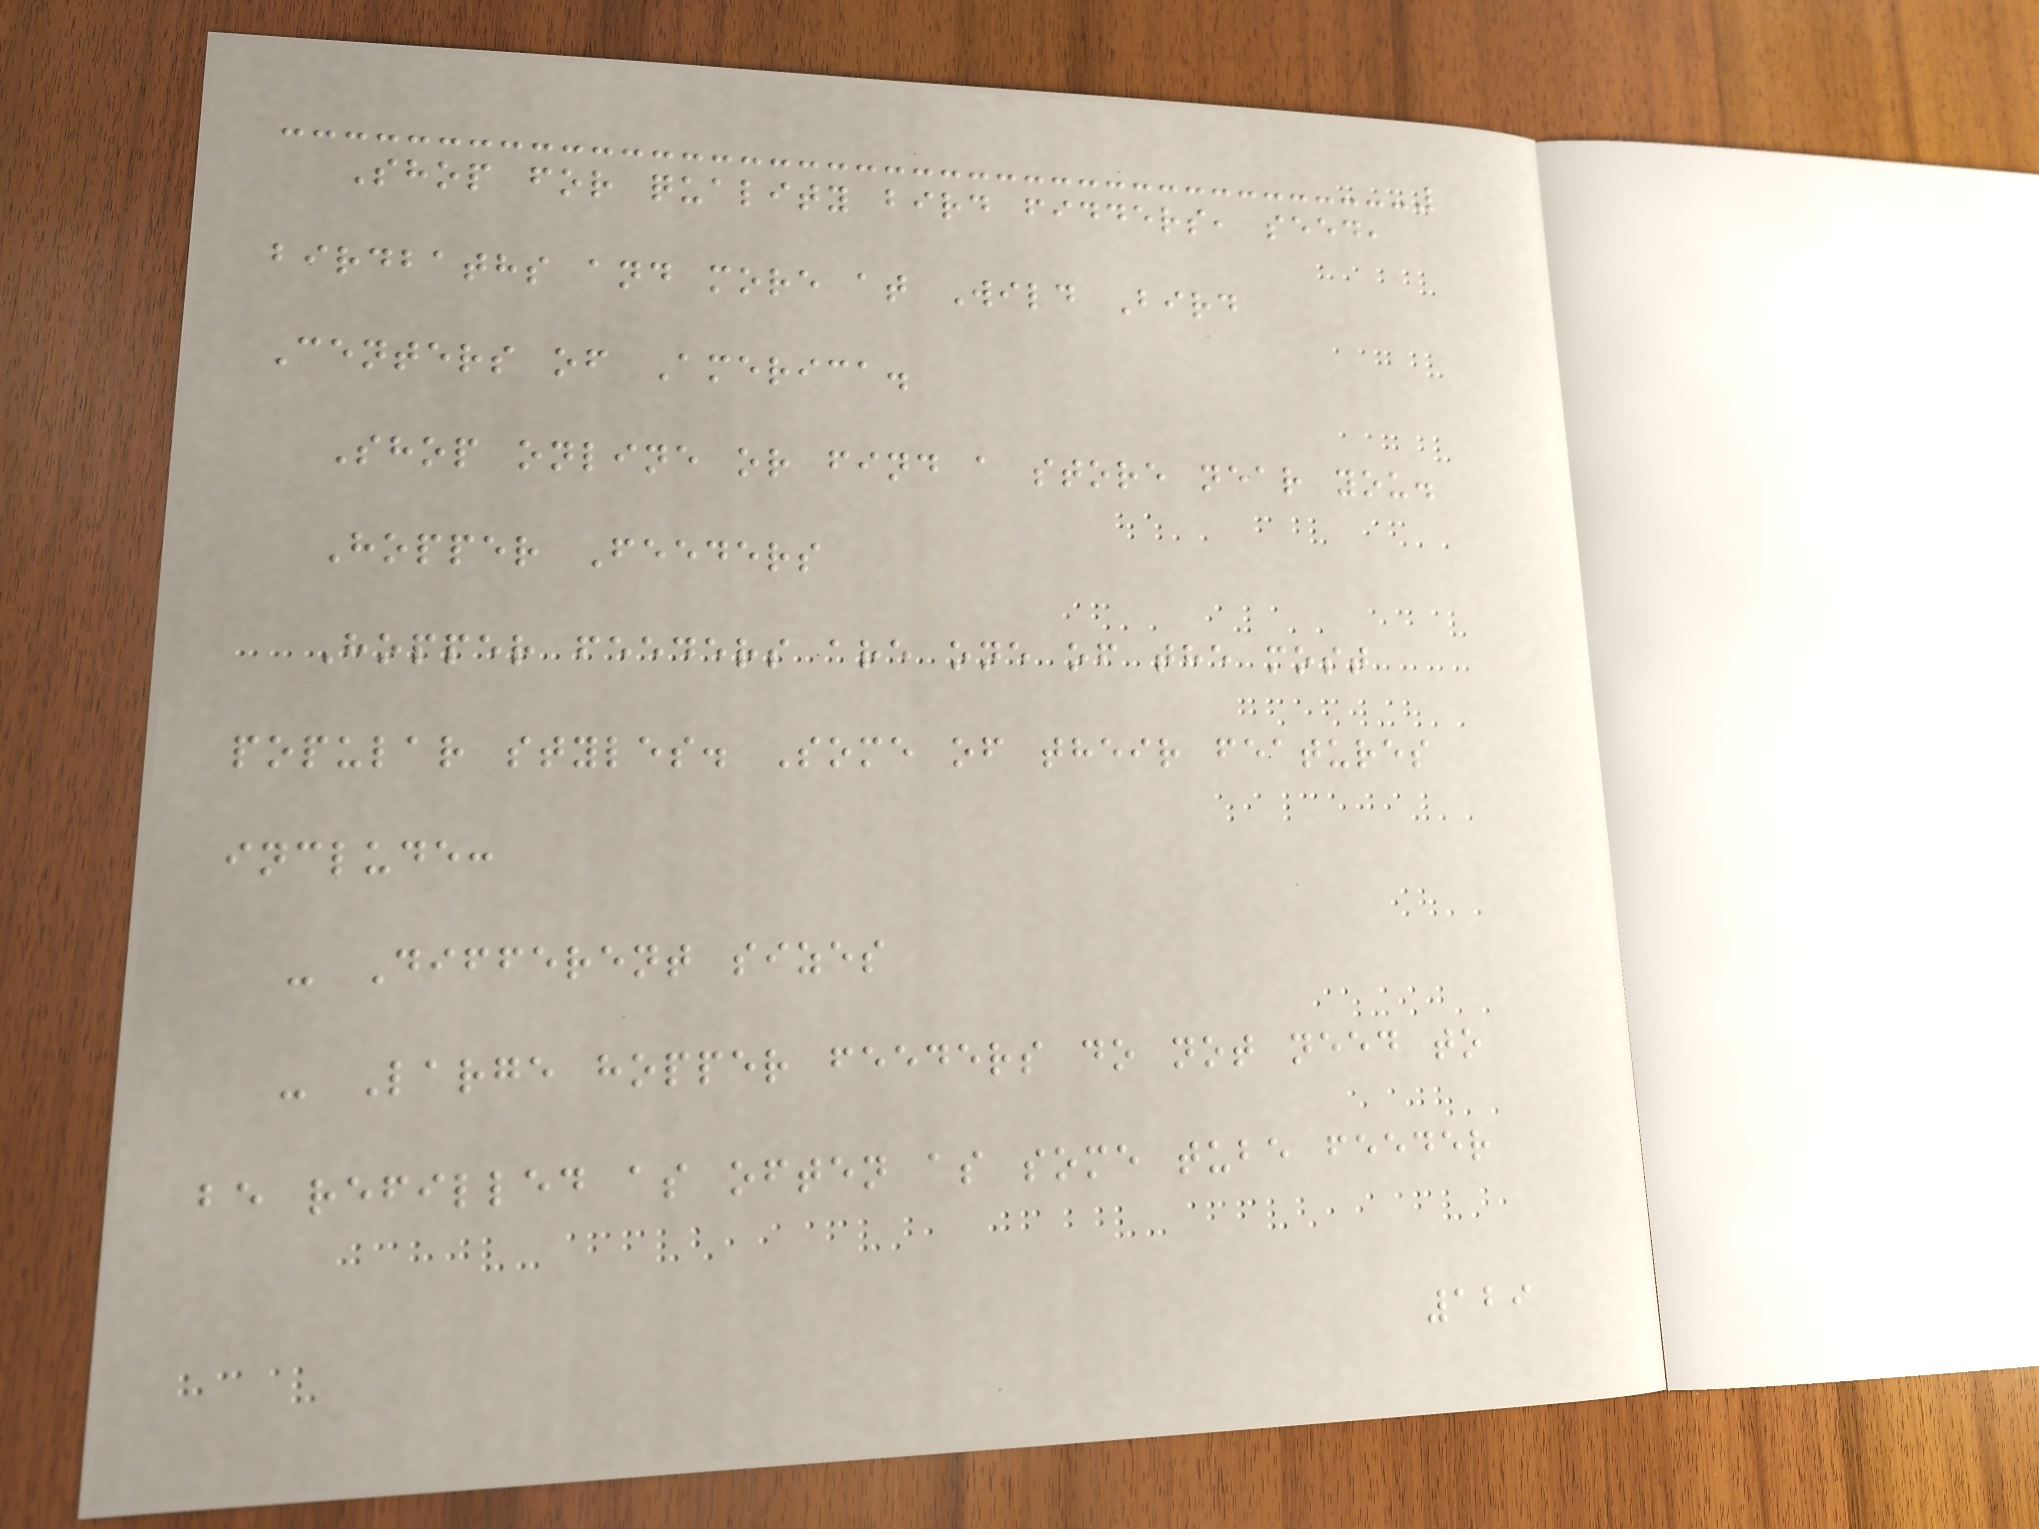Shop for quality bird fidders, seed,
birdbaths and more at Wild Bird
Centers of America.
Shop online or find a store near you.
Hopper Feeders
Hopper feeders are one of the most
popular styles. Some of their features
include:
- Different sizes
- Large hopper feeders do not need to
be refilled as often as some tube feeder
129
